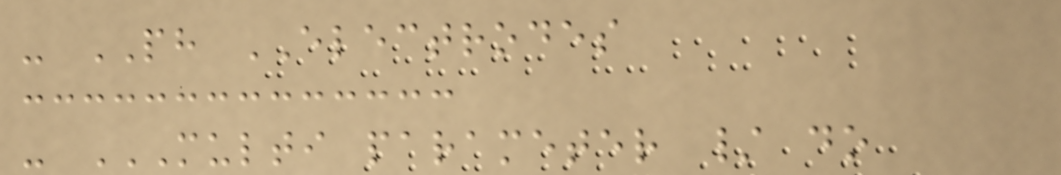- PH ELECTRODES
- MULTI PARAMETER / DO
